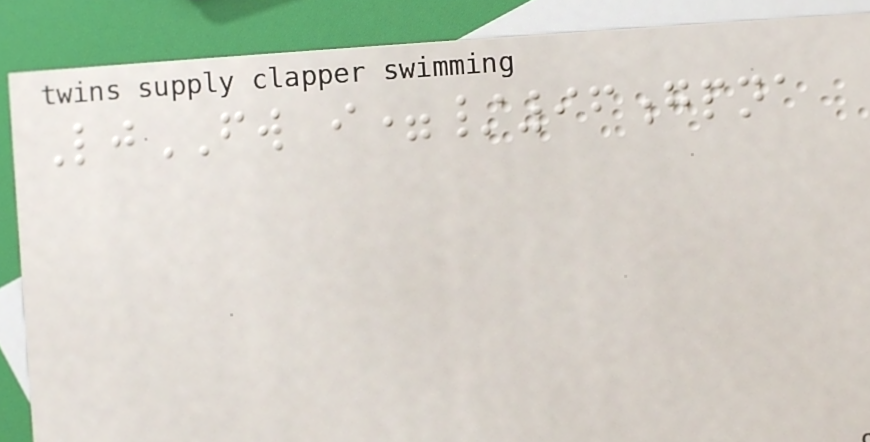LjFW i=/96gpna
